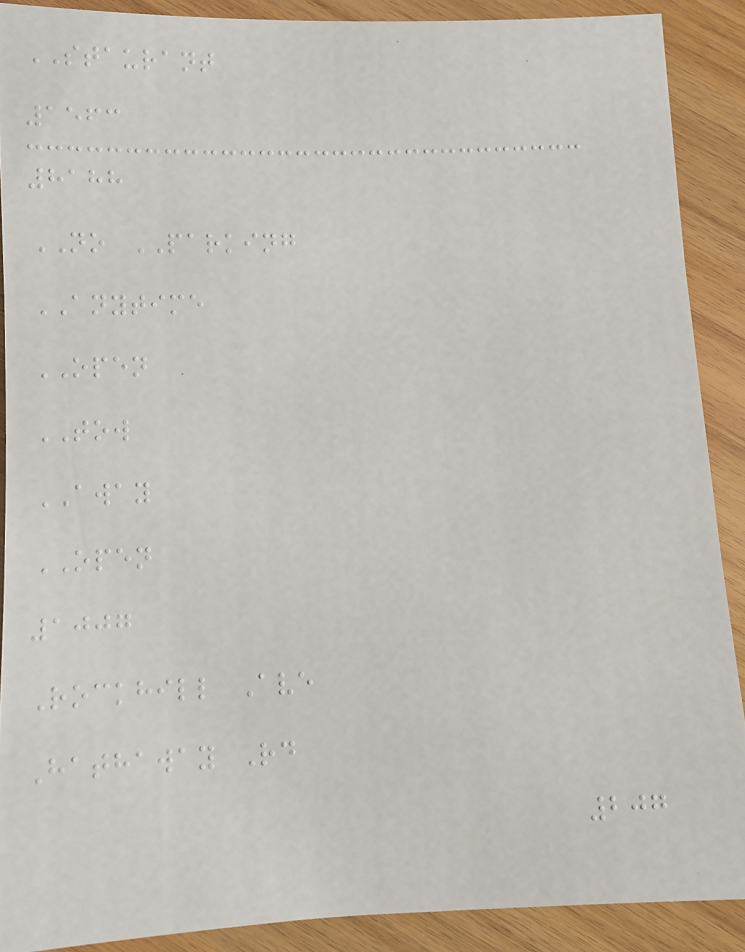STAURANT
1563
8188
NO PARKING
ANYTIME
OPEN
TOW
AWAY
OPEN
1007
Rockhill Ave
Hathaway Rd
207
